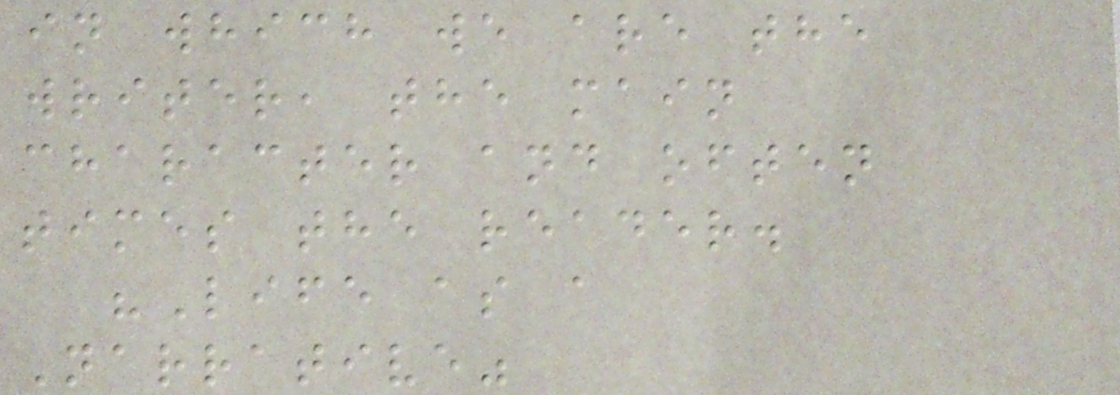in which we are the
writer, the main
character and often
times the reader.
"Life as a
Narrative"
